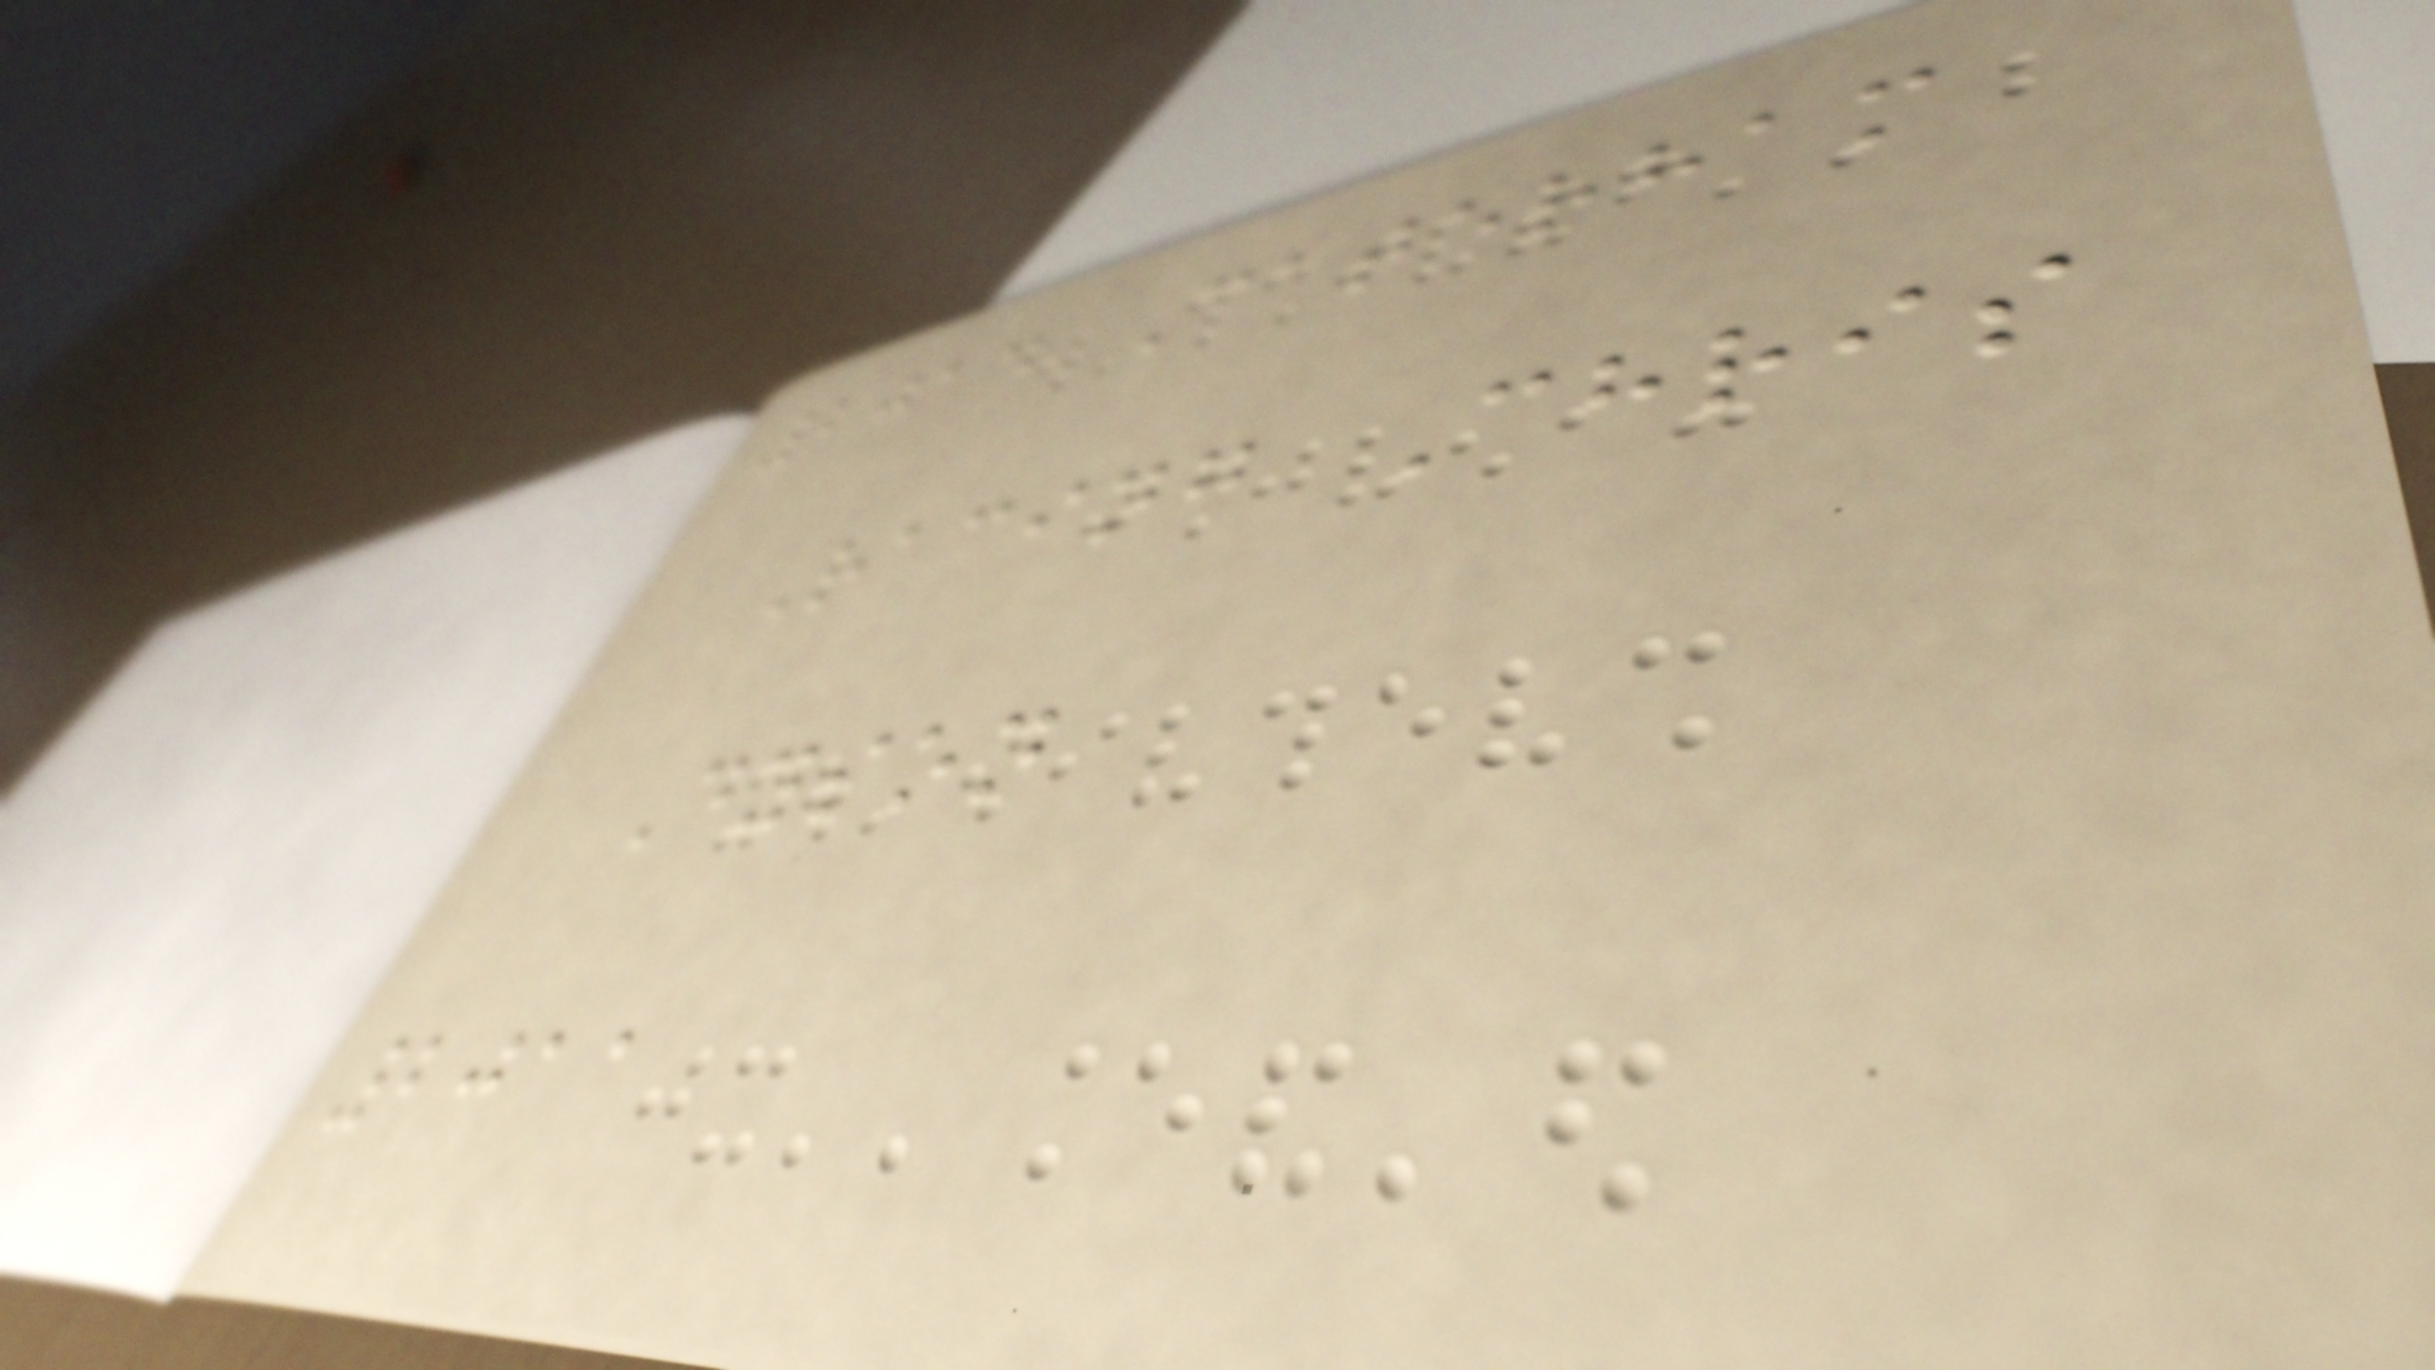2014 Caterham
Racing Chris
Dyson
2011
